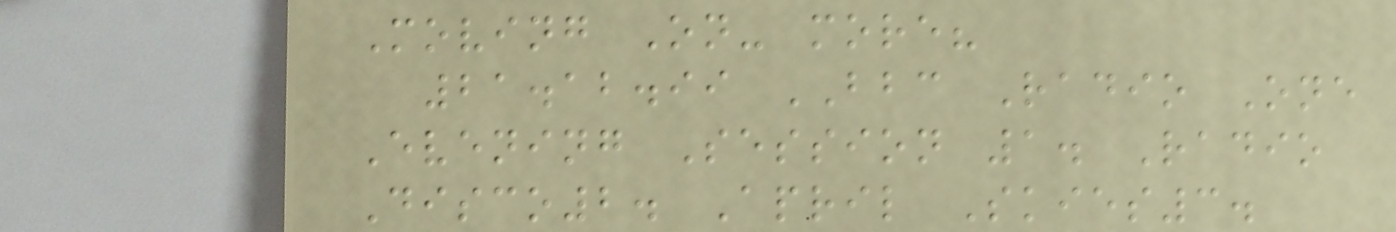Moving On- more?
21.12.99 BBC Radio One
Evening Session 1. Radio
Disco2. April Skies3.
